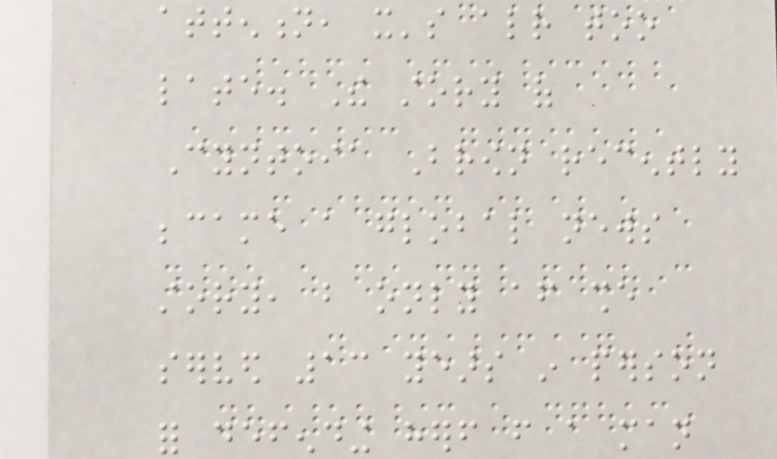attention, it's already too
late. The story of
Cyntoia Brown recently
became a global news
story, but only after she
served 13 years in person
for defending herself from a man
